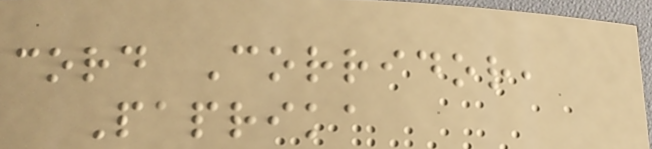cord Corridor,
Paprika
